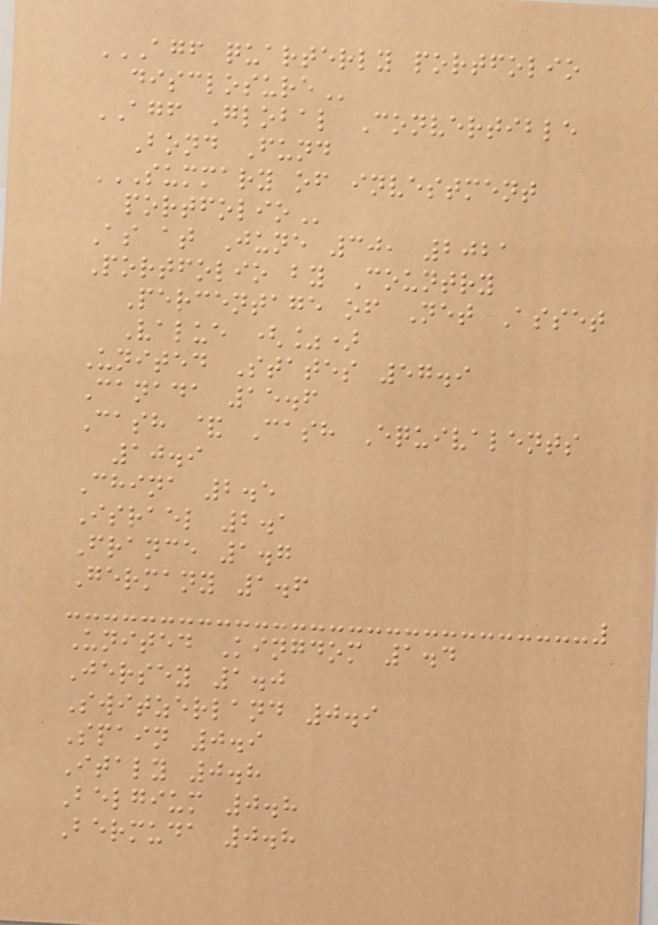AGF QUARTERLY PORTFOLIO
DISCLOSURE
AGF Global Convertible
Bond Fund
SUMMARY OF INVESTMENT
PORTFOLIO
As at June 30, 2021
Portfolio by Country
Percentage of Net Asset
Value (%)
United States 57.9
Canada 15.6
Cash & Cash Equivalents
10.9
China 2.5
Israel 2.1
France 1.7
Germany 1.6
United Kingdom 1.4
Jersey 1.0
Switzerland 0.9
Spain 0.9
Italy 0.8
Belgium 0.8
Bermuda 0.8
